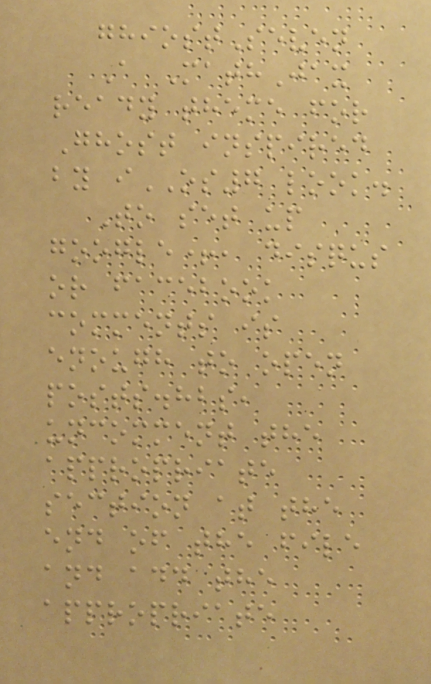ghiostSeven
A MathJax
ready theme for
Ghost inspired
by iOS7 look.
To set up
google+, disqus
or facebook
comments is
enough to open
posts.hbs,
uncomment the
appropriate
section at the
end of the file
and add the
appropriate
